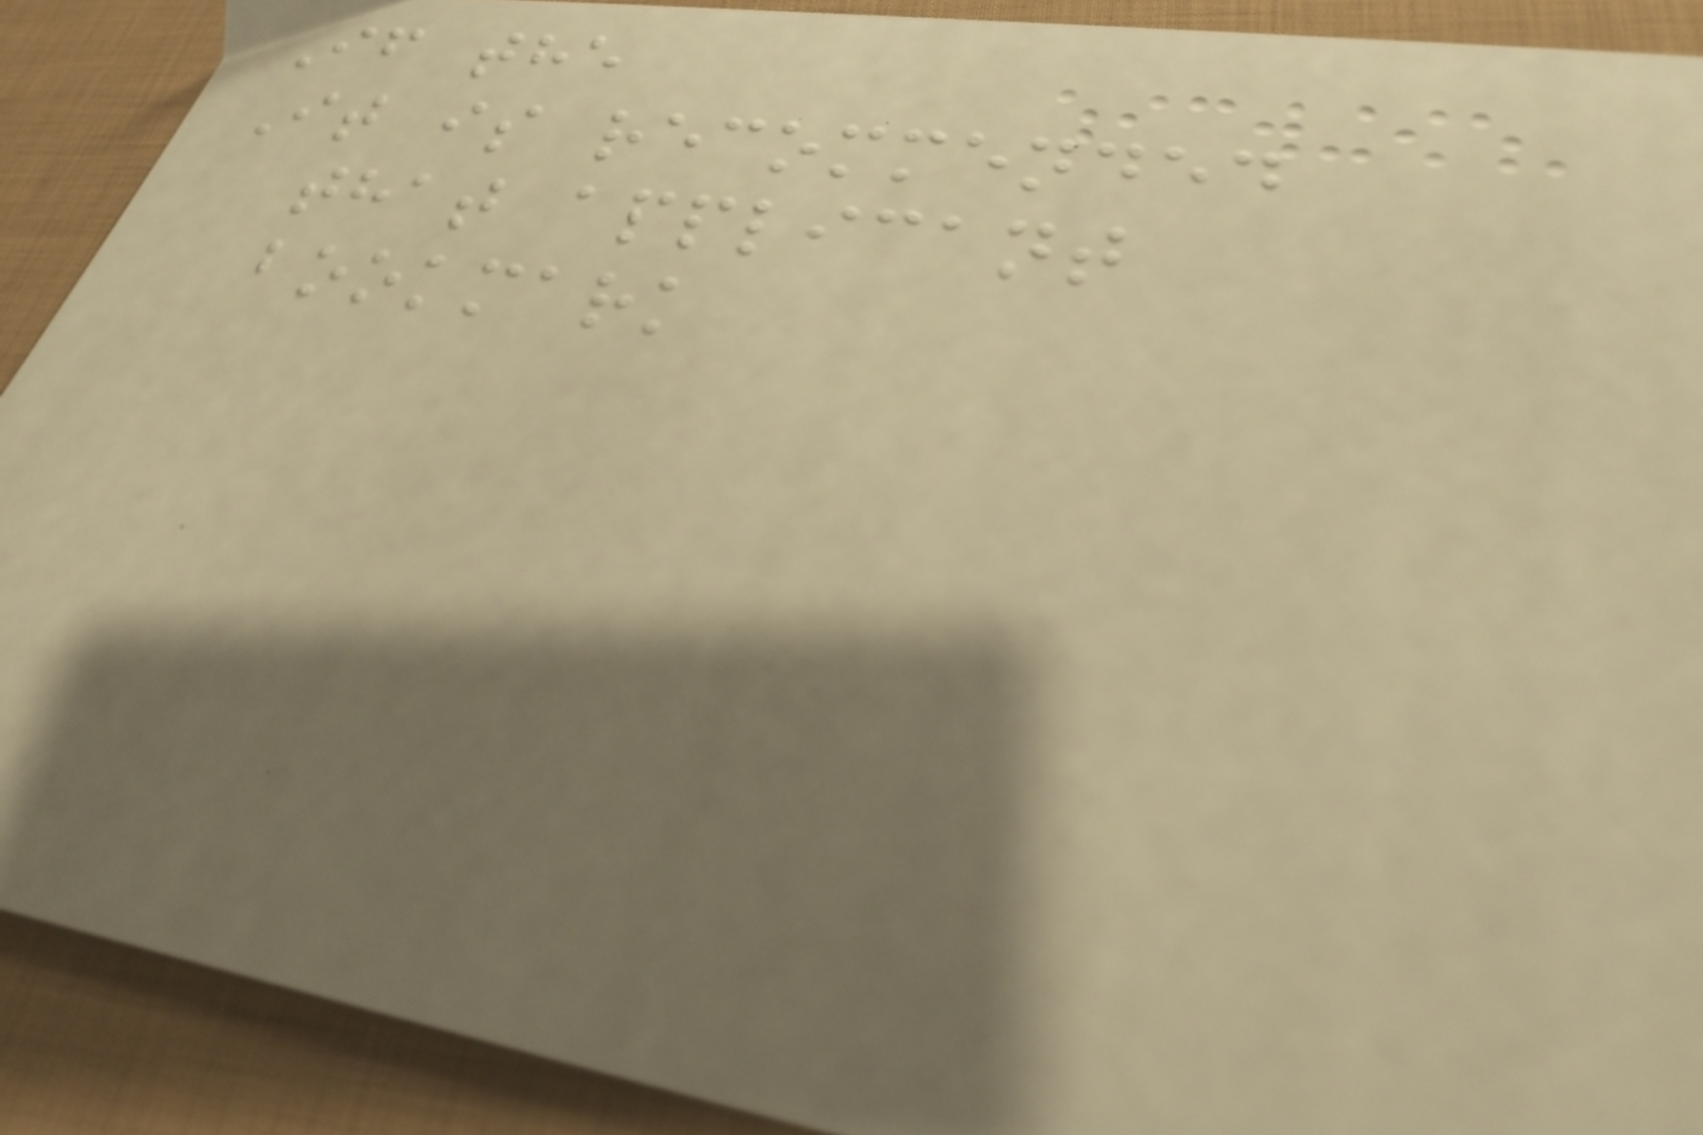If the
It is recommended
that applicant
bookmark
